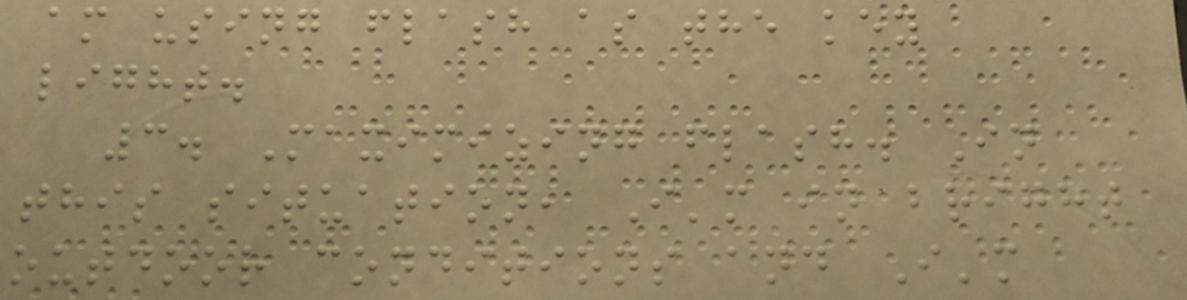am using flash as the key
light.
3. Maximizing flash. In
this situation, I'm in bright
outdoor conditions and I'm
